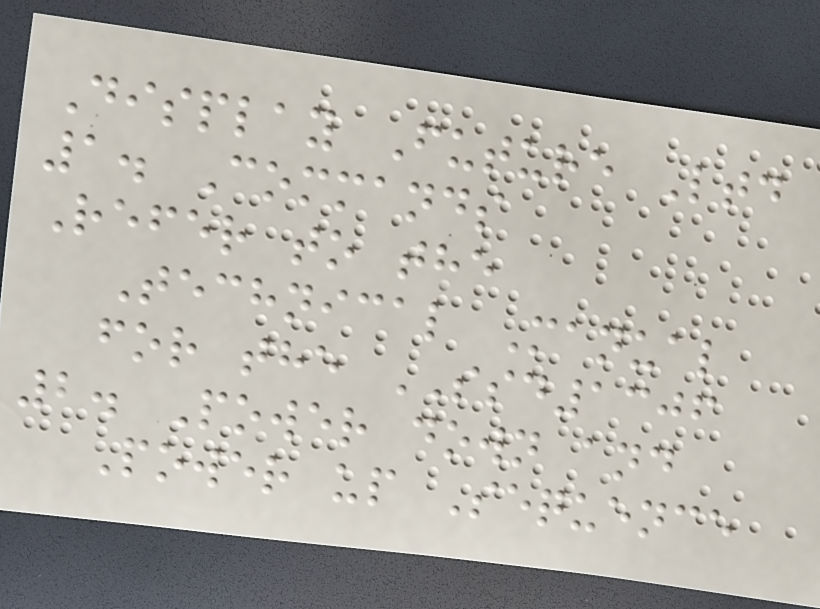Display Future Ltd
1. Commands
Refer to the
Technical Manual
for the SSD1306
2. Power down and
Power up Sequence
